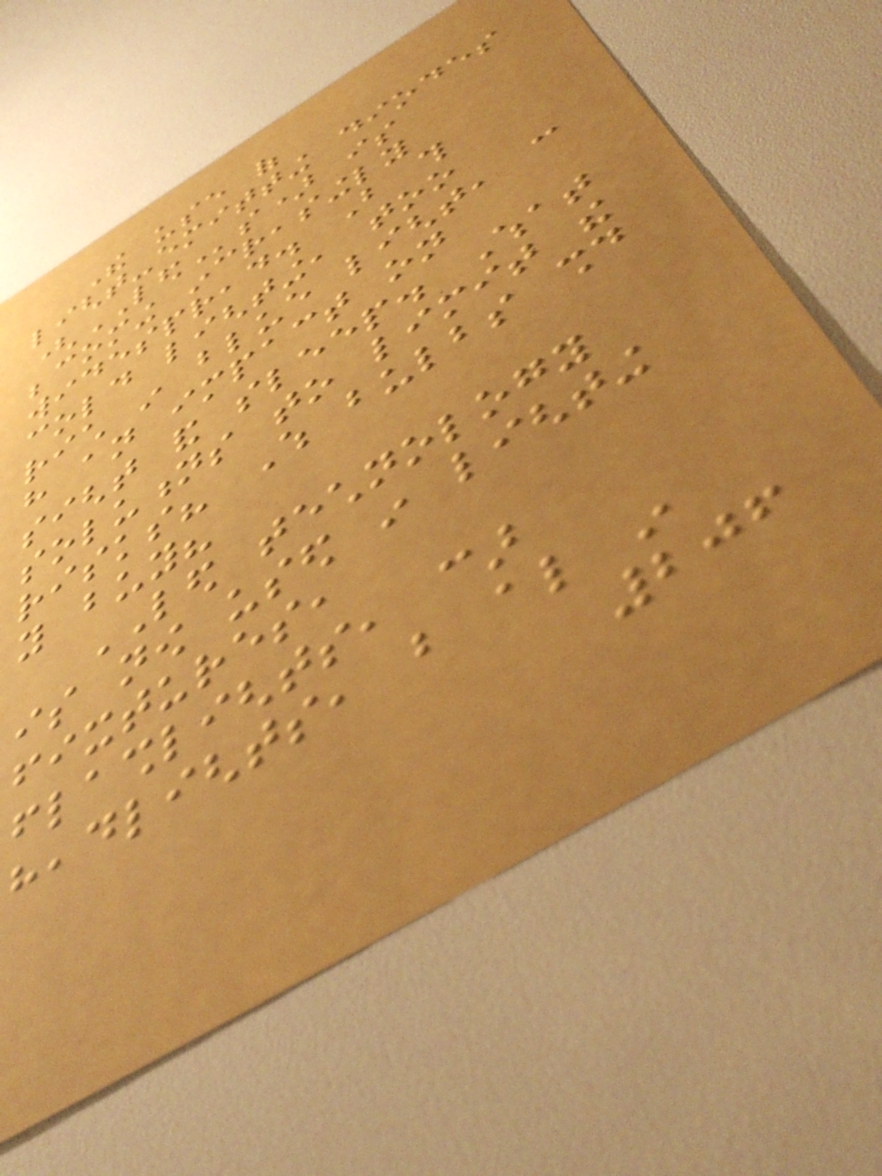The use of
light-emitting diodes
(LEDs) is
becoming increasingly
widespread. But this
cold lighting, too
rich in blue light, can
have an impact on
sight and sleep. What
solutions to limit the
risks? Which bulbs should
you buy?
LED technology
is now used in lighting
fixtures,
flashlights, car
headlights, but also in
206
